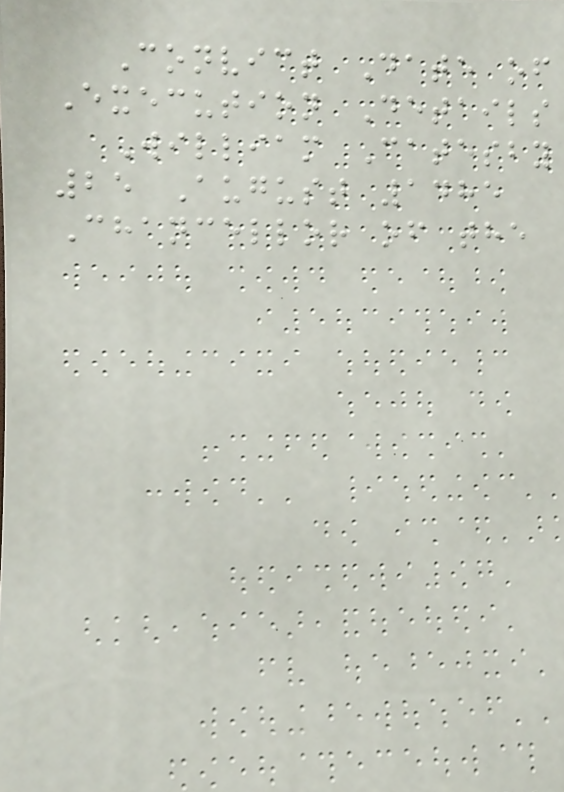Convict Date of
Execution Details
William Catesby
25 August 1485
Chancellor of the
